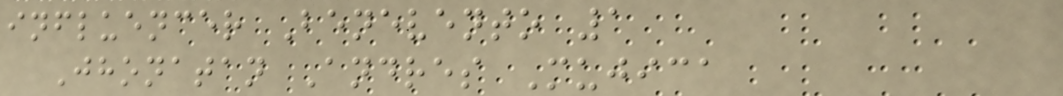influencer Benevento 1
Jhonatan Andres Mujica
